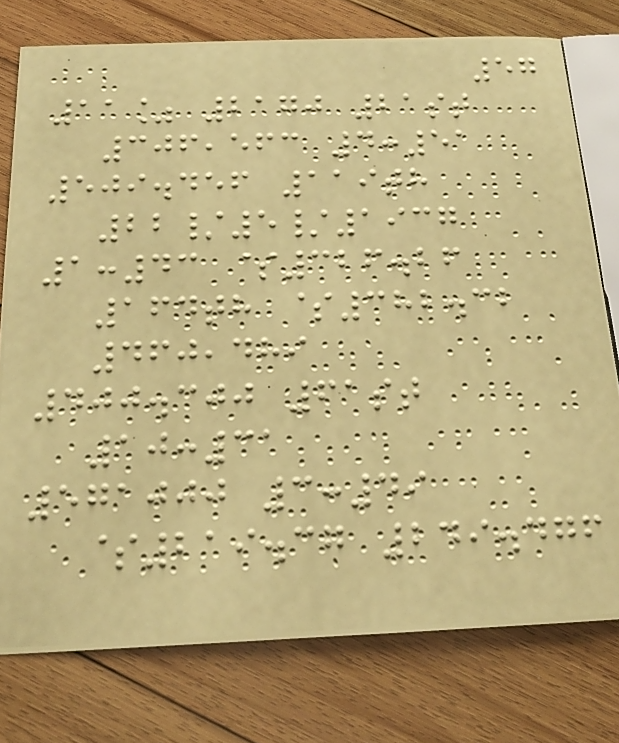57
11% 2170 21st
306,563 4:51
509.456 119th
22/5/1937
1:43 $326.26
164th $382.32
460,489
400.300 61st
10:31
571000 3:49
$219.37 249.476
